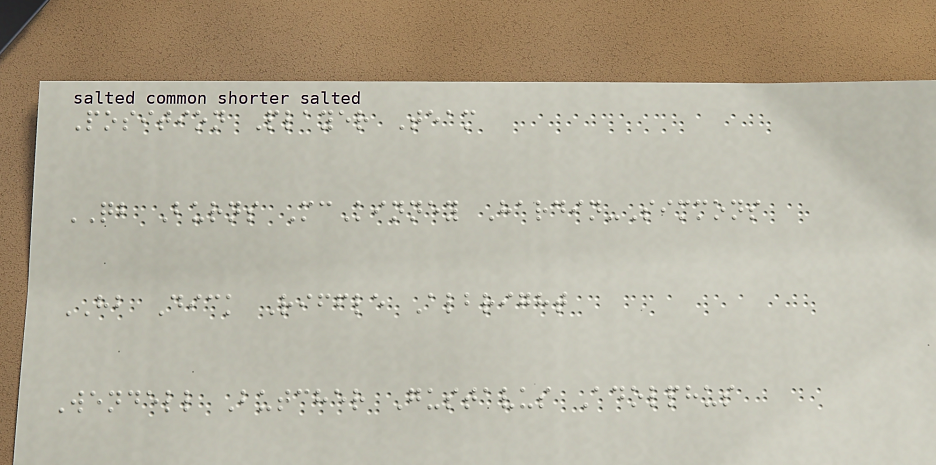Position Player Team
QB Burns McKinney Hardin-Simmons
HB Dick Riffle Albright
Wendell Butcher Gustavus Adolphus
